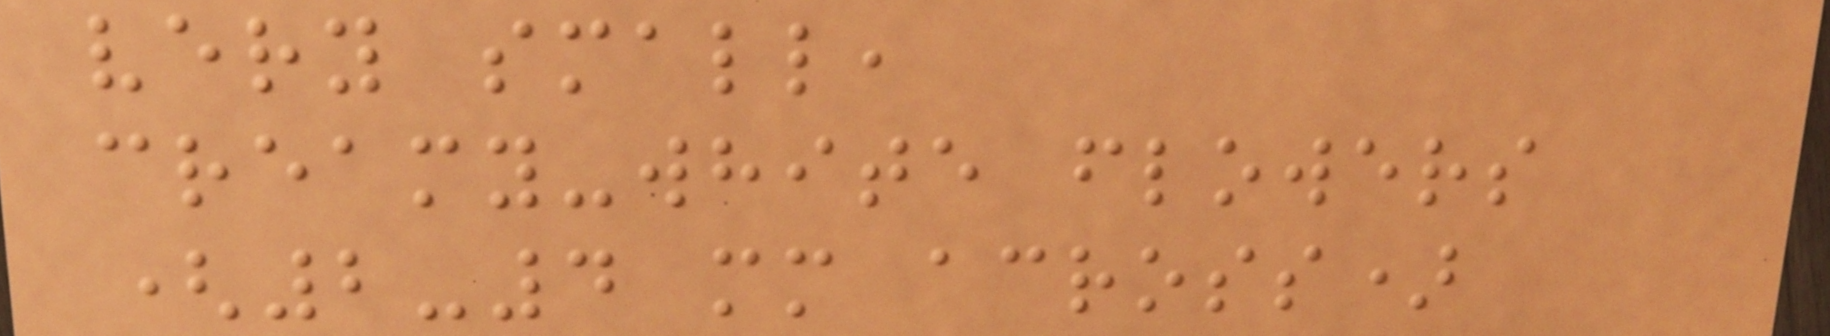very small,
creamy-white flowers
(2-4 mm across)
